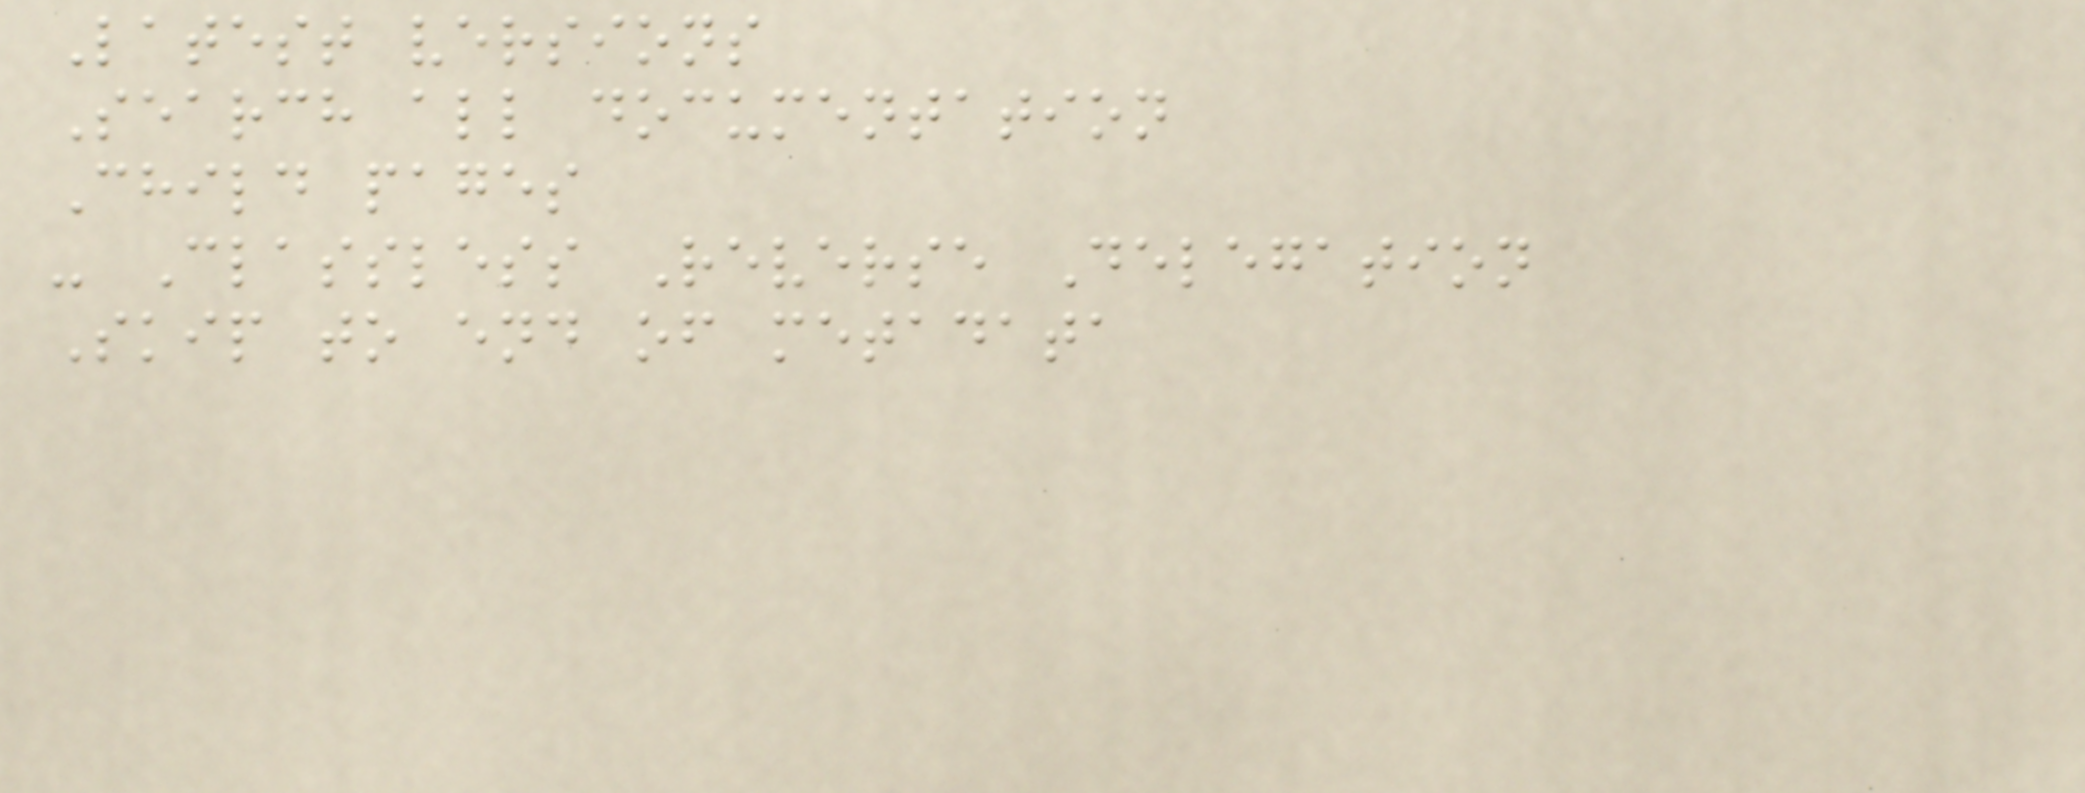Latest versions
Search all documentation
Child pages
- Classless Reverse Delegation
Skip to end of metadata
